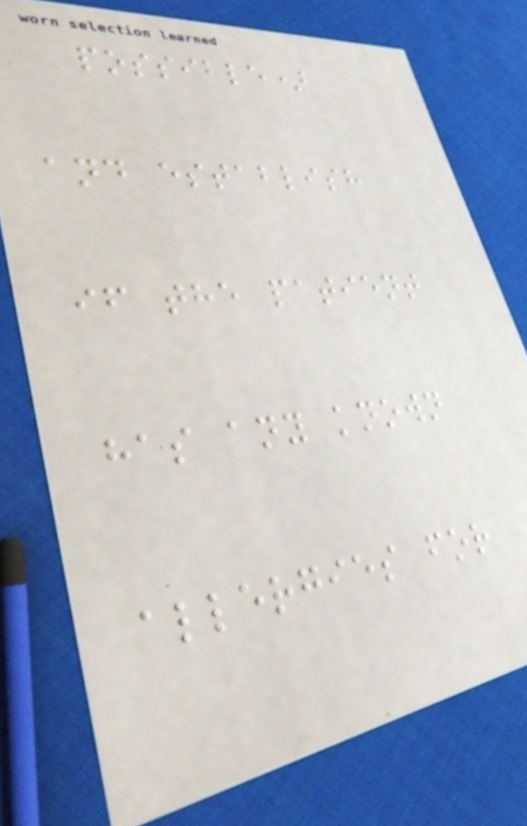possible)
and establish
if the patient
has any known
allergies for
